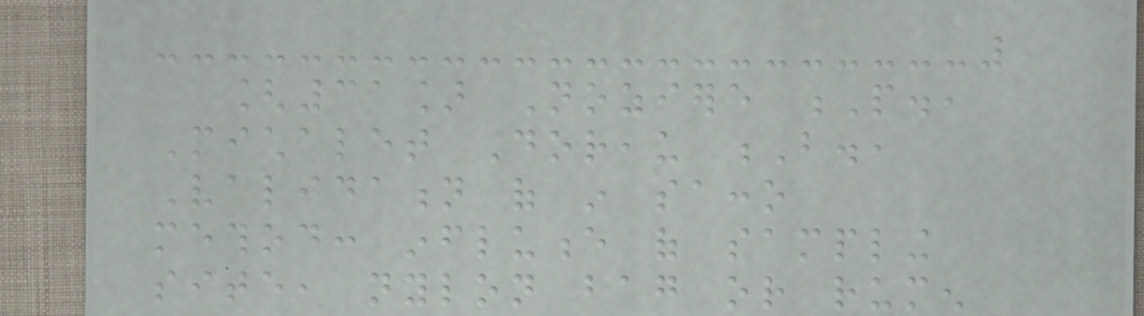[31] Noziere P.,
Michalet Doreau B.,
Validation of in sacco
method: influence of sampling
site, nylon bag or rumen
